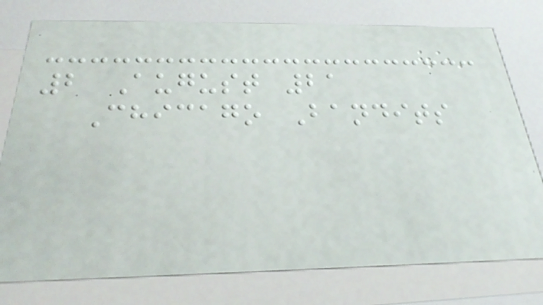2 August 21
Chicago Bandits
